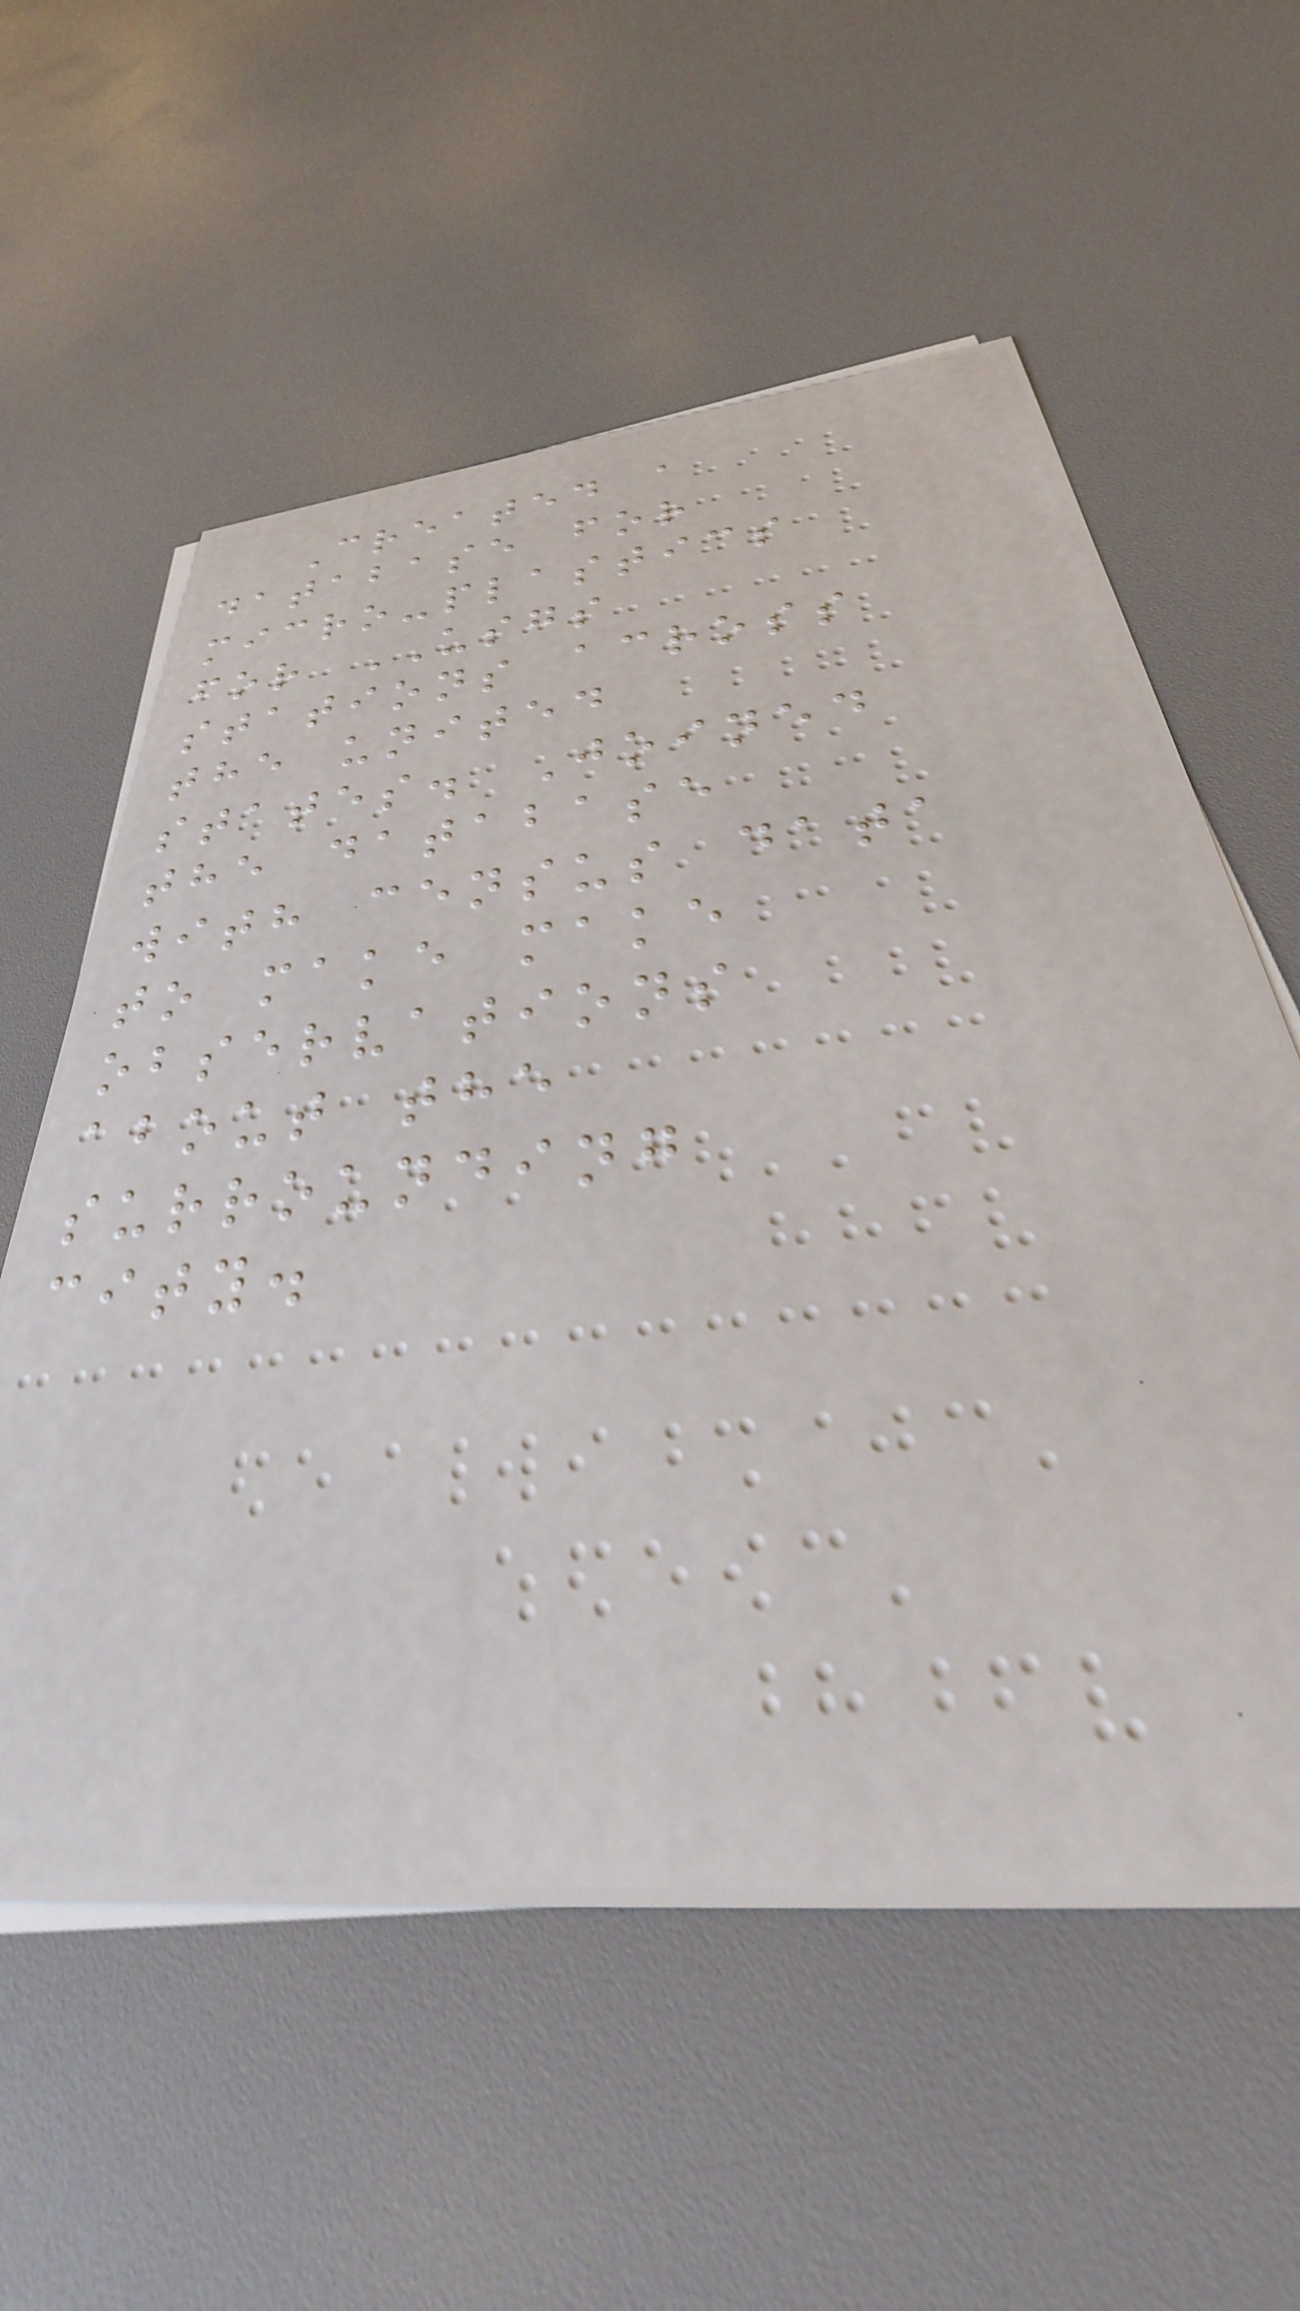Created a
database for
micro-plastics
for USGS
stations across
the united
states. Joined
the database
with census data
to make make
observations
about the
surrounding
city.
